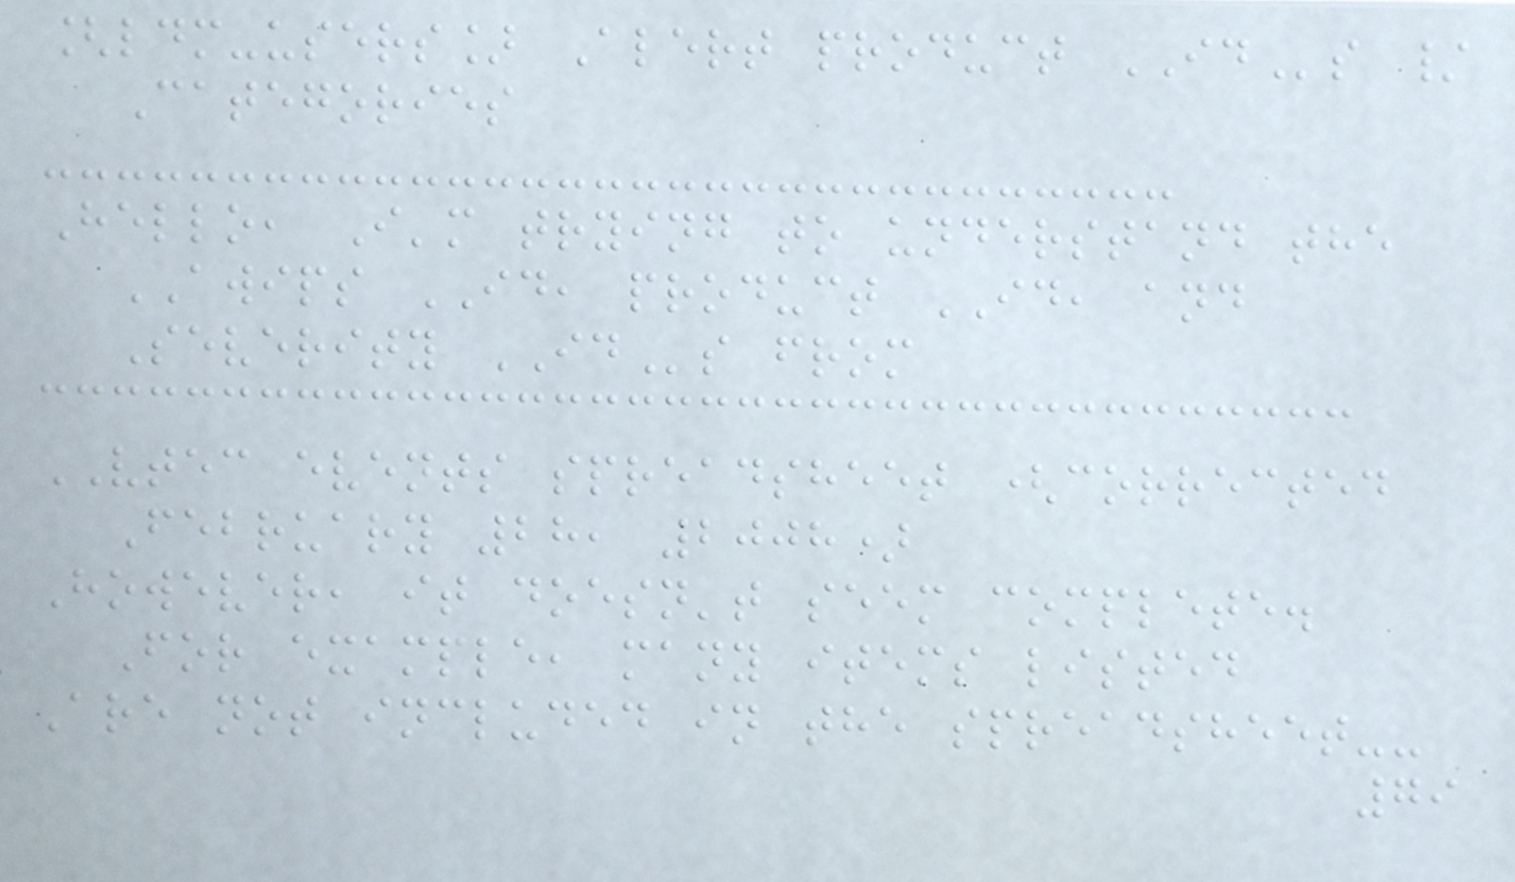[ldm-users] Alert product IDs /
Categories
Hello, I'm trying to understand the
AWIPS ID, product ID, and
Severity IDs from
VTEC events spreadsheet (corrected
February 28, 2008)
However, it doesn't seem complete.
For example, many items listed
Are not included in the spreadsheet--
79
